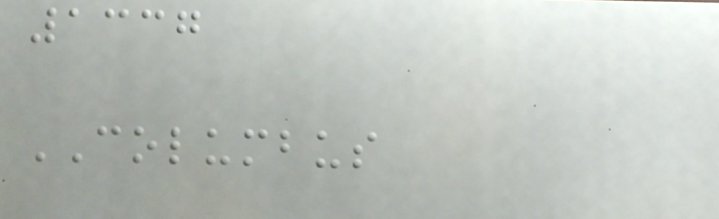1337
COLUMBUS
